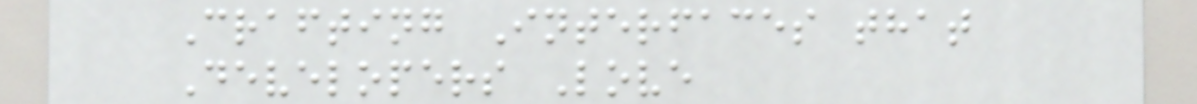Crafting Interfaces that
Developers Love
